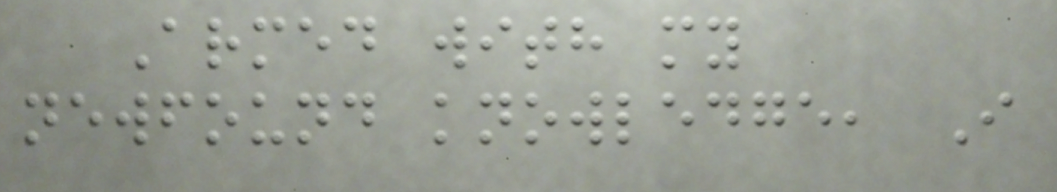Armed with my
newfound knowledge, I
